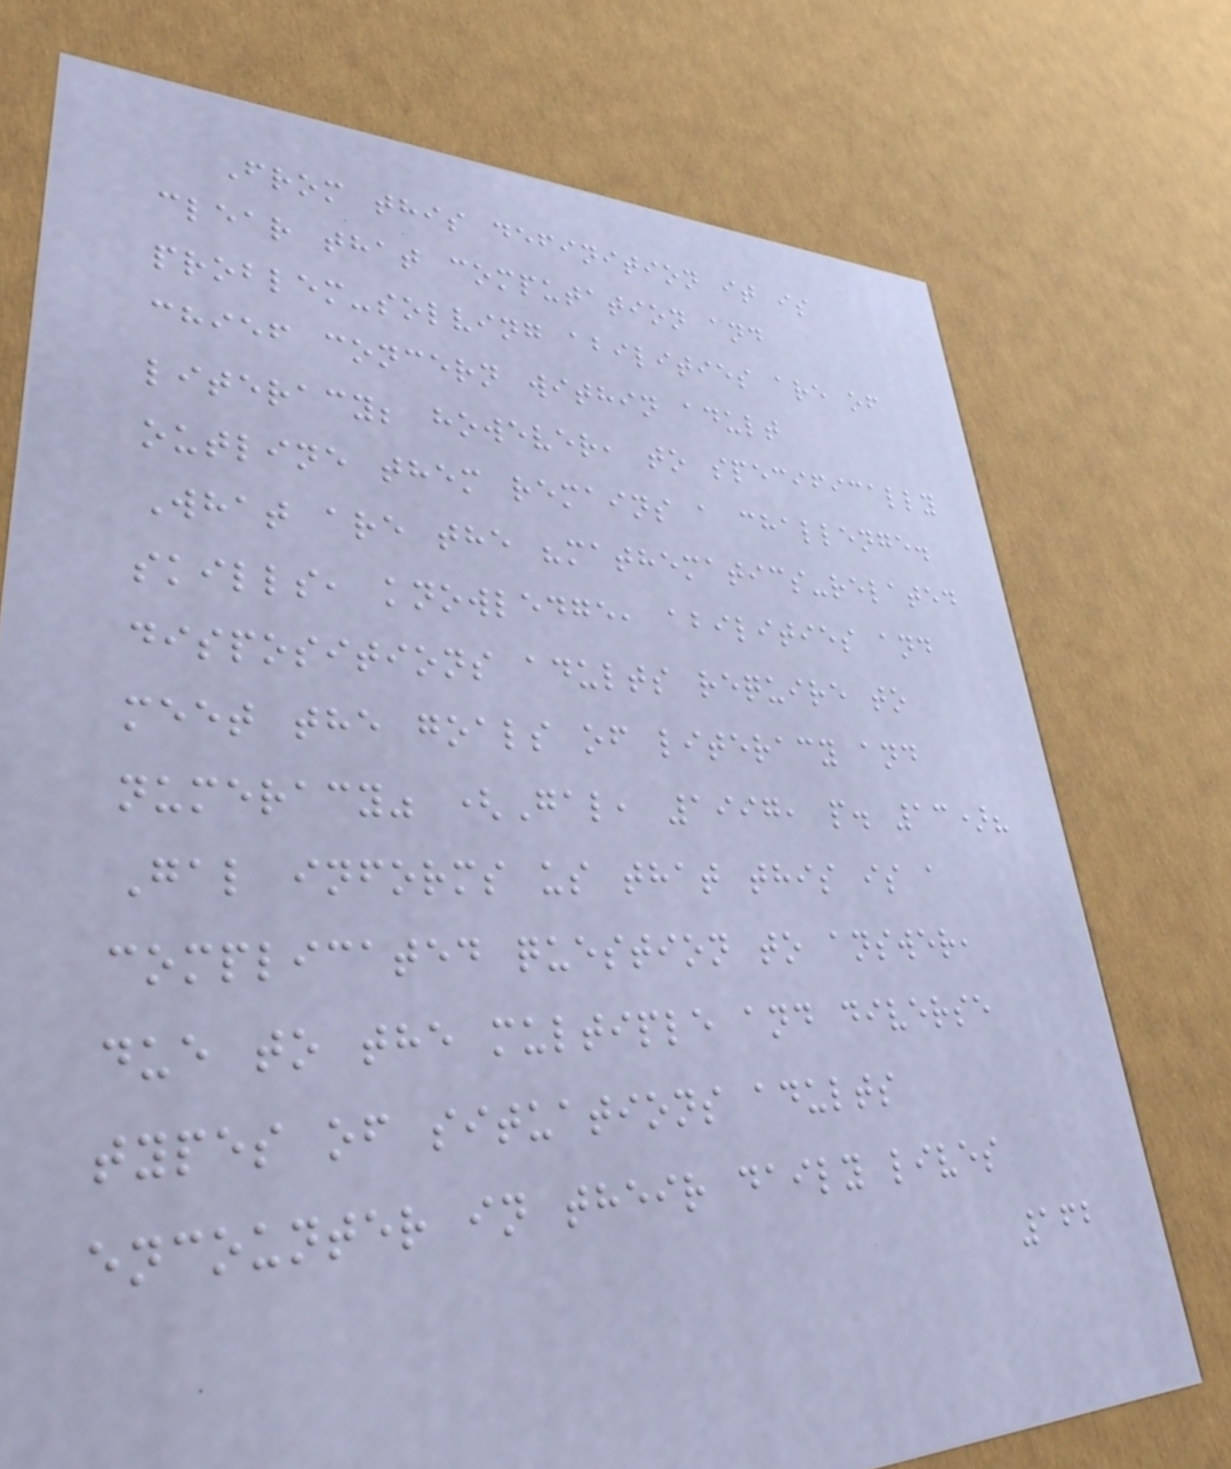From this definition it is
clear that computation and
problem-solving abilities are of
chief concern within adult
literacy; however, to specifically
outline them remains a challenge.
What are the "mathematics-related
skills, knowledge, abilities and
dispositions adults require to
meet the goals of literacy and
numeracy" (Gal, 1997, p. 13)?
Gal informs us that this is a
complicated question to answer,
due to the multiple and diverse
types of situations adults
encounter in their daily lives
162
